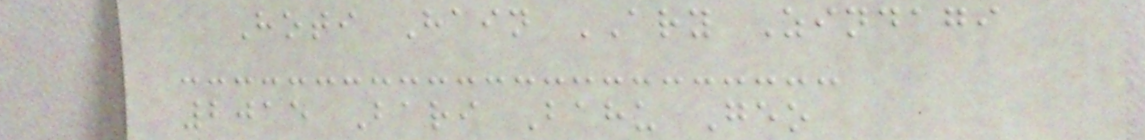Hoti Hain ARY Zindagi
2015 Bari Bahu Geo
